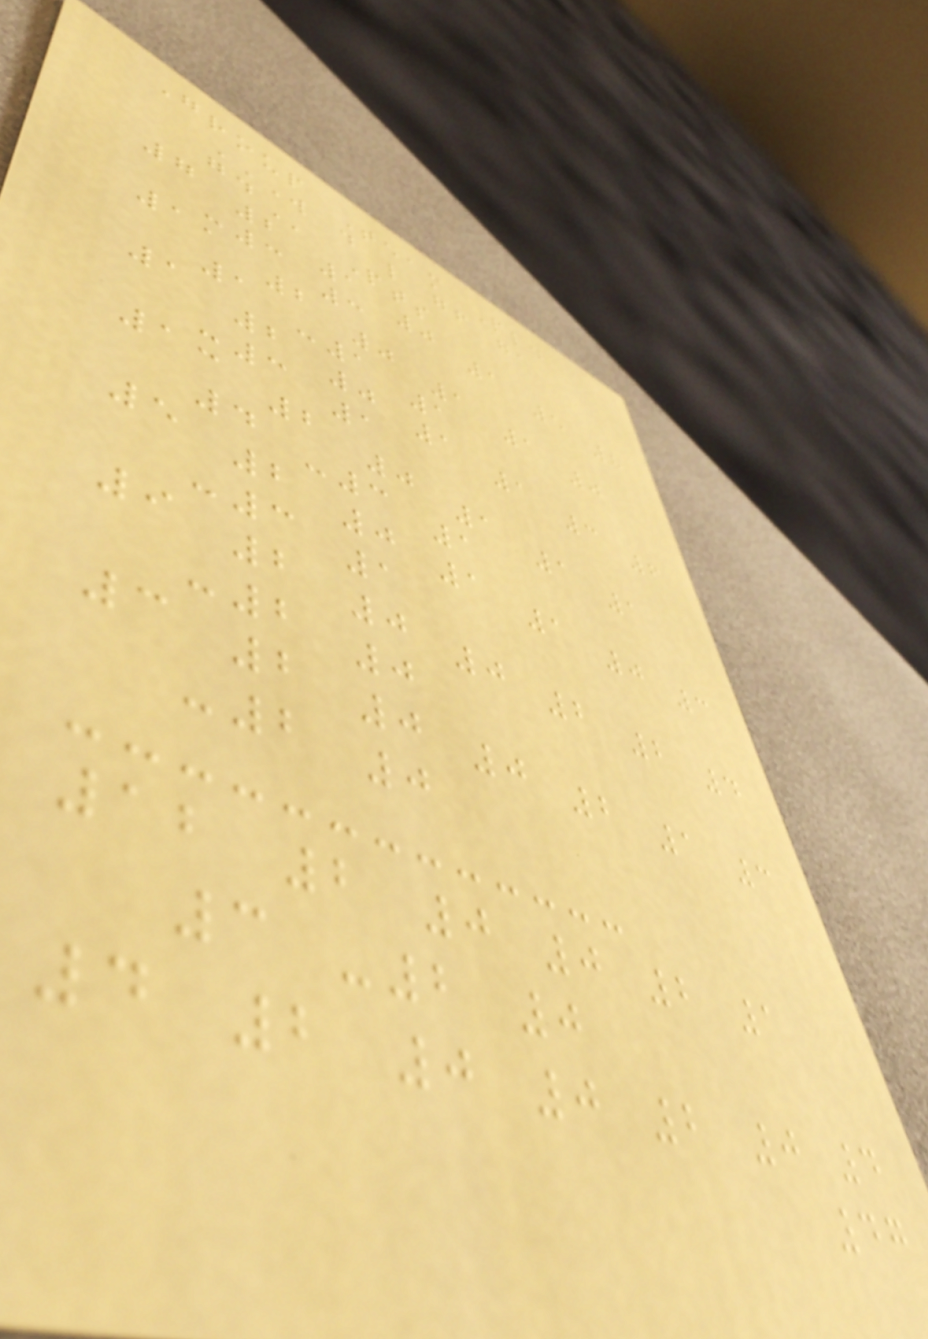Group Team Pld
W D L GF GA
GD Pts
7 2 1 0 1 5 8
-3 3
11 2 0 1 1 0
1 -1 1
1 2 0 1 1 3 6
-3 1
13 2 0 1 1 1
4 -3 1
5 2 0 1 1 0 3
-3 1
9 2 0 0 2 2 4
-2 0
3 2 0 0 2 1 3
-2 0
12 2 0 0 2 1
3 -2 0
4 2 0 0 2 0 4
47
